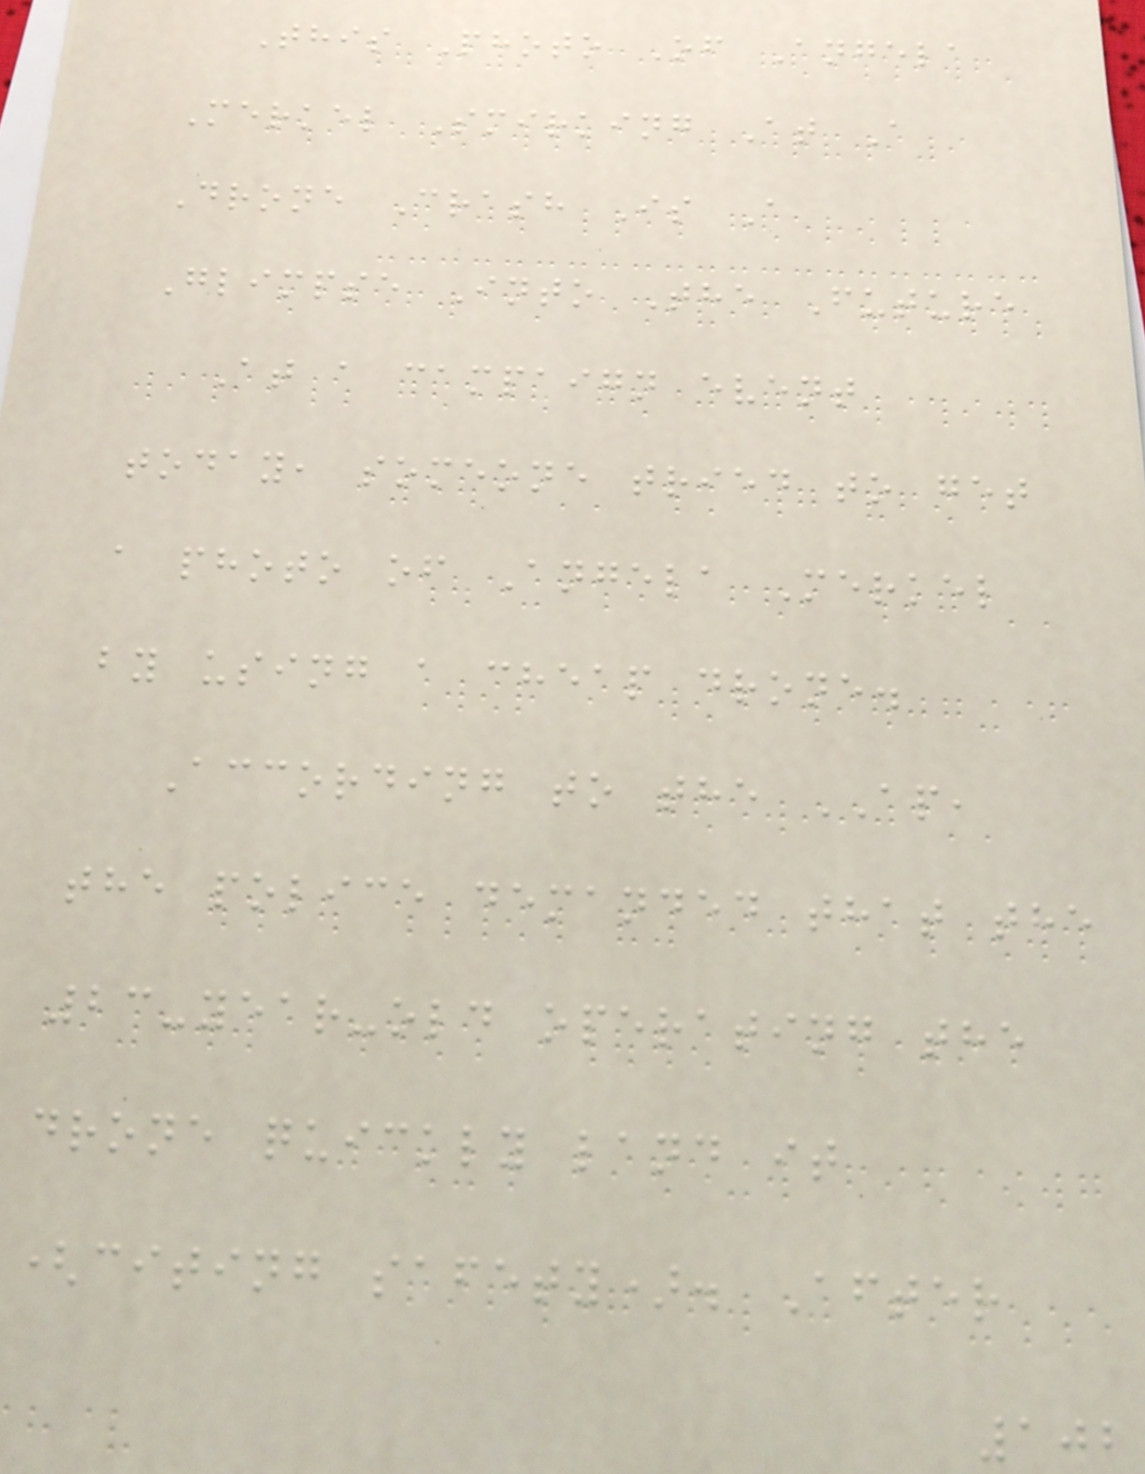This Photo Of Angela
Merkel Smirking At A
Drone Crash Is A
Glimpse Into The Future
At a campaign event
today, someone tried to get
a photo of Angela Merkel
by using a cheap drone.
According to the AP,
the police demanded that the
23-year-old operating the
drone quickly land it
(citing safety). After
102
